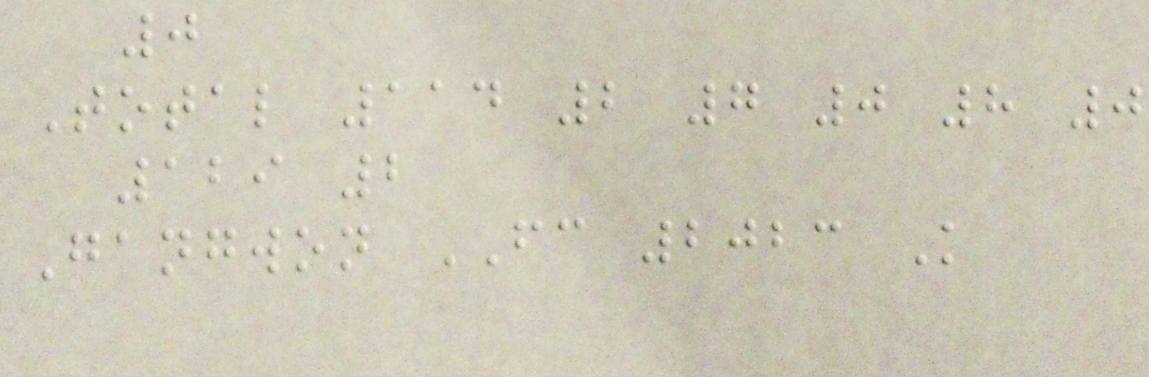0
Total 114 2 7 0 8 0
129 2
Gangwon FC 2023 K
